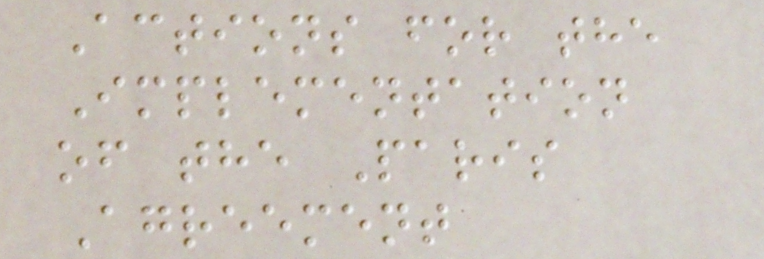Actions for the
Implementation
of the Paris
Agreement
